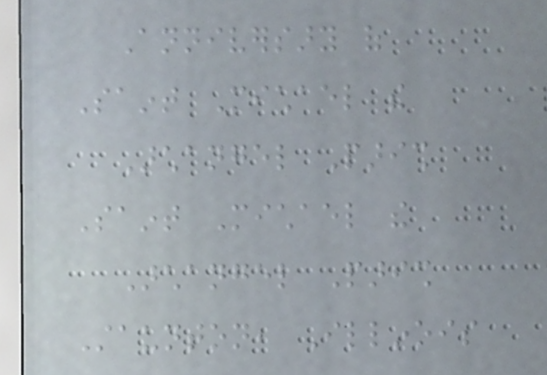Anniversary of
Saint Michael the
Archangel Parish
Saint Michael the
Archangel Parish
Staunton, Illinois
